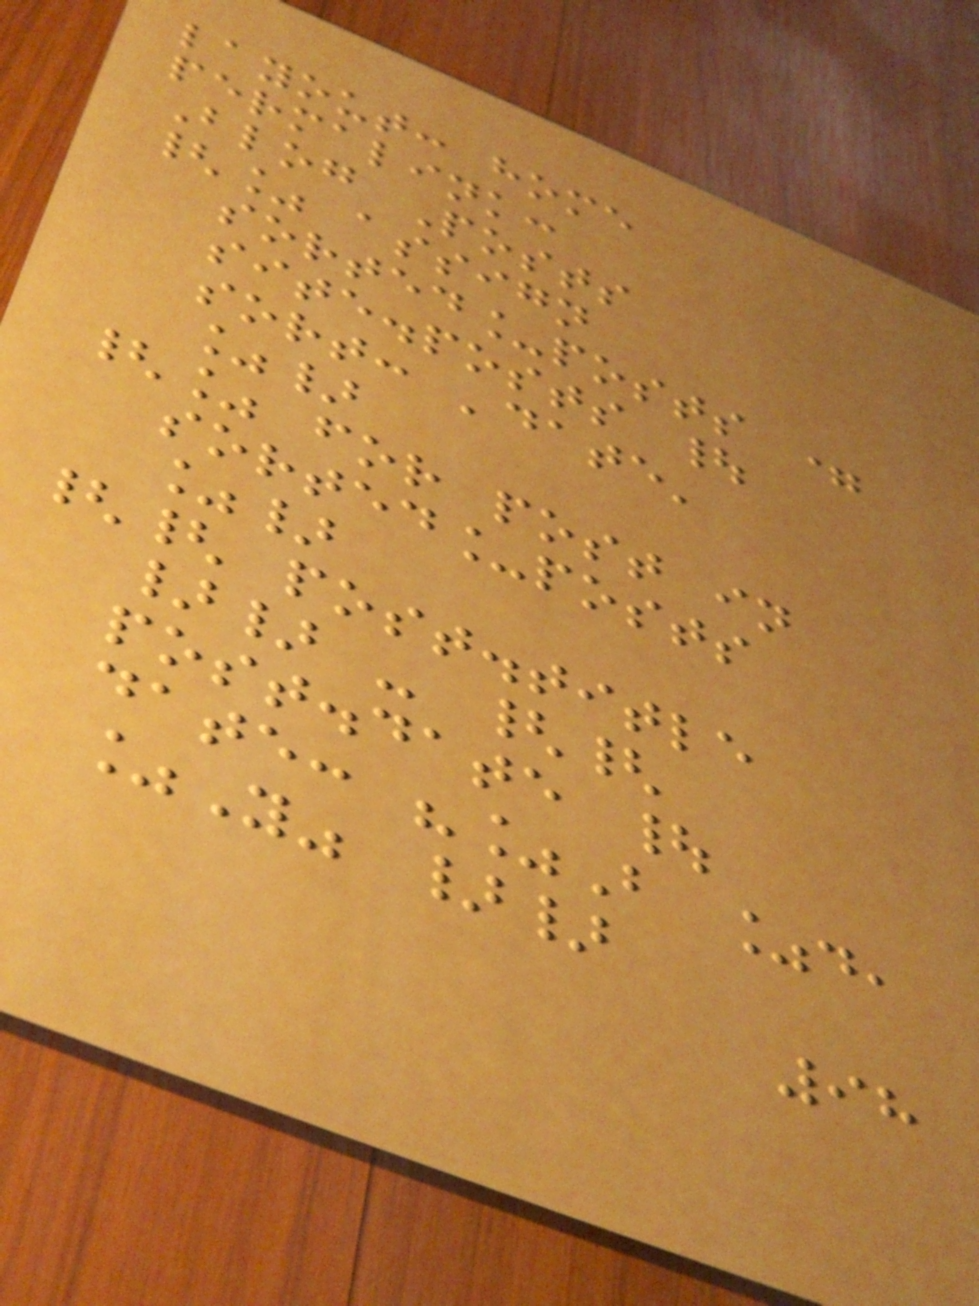layout: home
permalink:
Blog Posts
{% assign
sorted_posts =
site.posts |
sort: 'date'
%}
{% for post in
sorted_posts
%}
{{ post.title
}} - {{
post.date |
date: "%B %d,
%Y" }}
98
